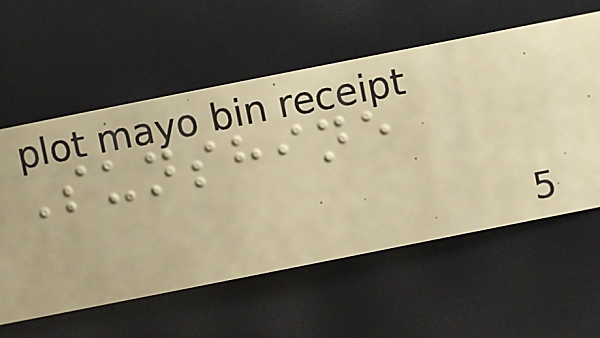Sunshine
